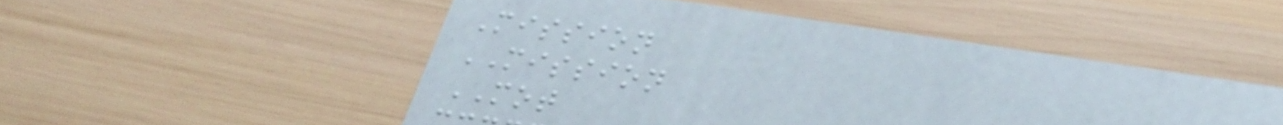Mission
MISSION
MOT
